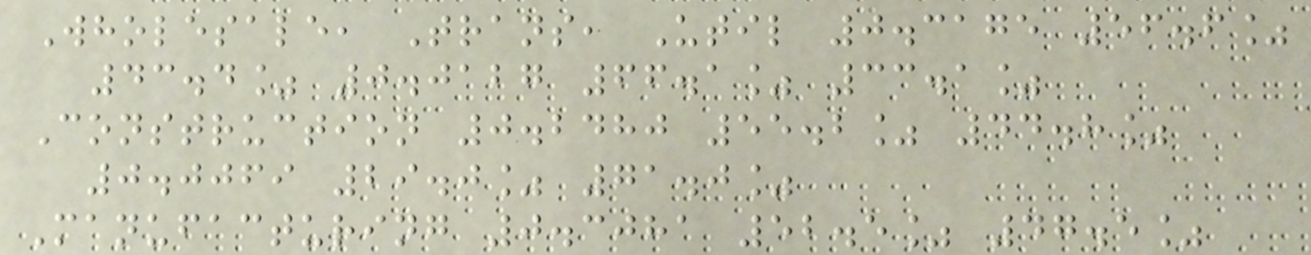Wholesale, Trans, Util 0.3175 56.6%
43.4% 0.0127 66.1% 33.1%
Construction 0.2480 55.2% 44.8%
0.0069 29.0% 71.0%
Manufacturing 0.3081 52.5% 47.5%
